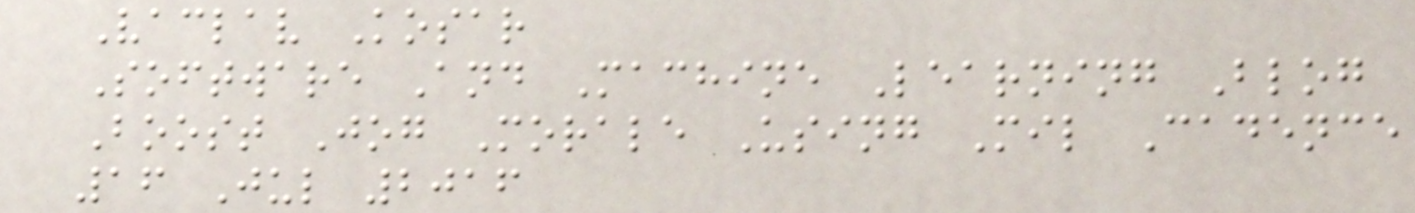Vaclav Kosar
Software And Machine Learning Blog
Boost Jog Morale Using Mil Cadence
16 Jul 2016
